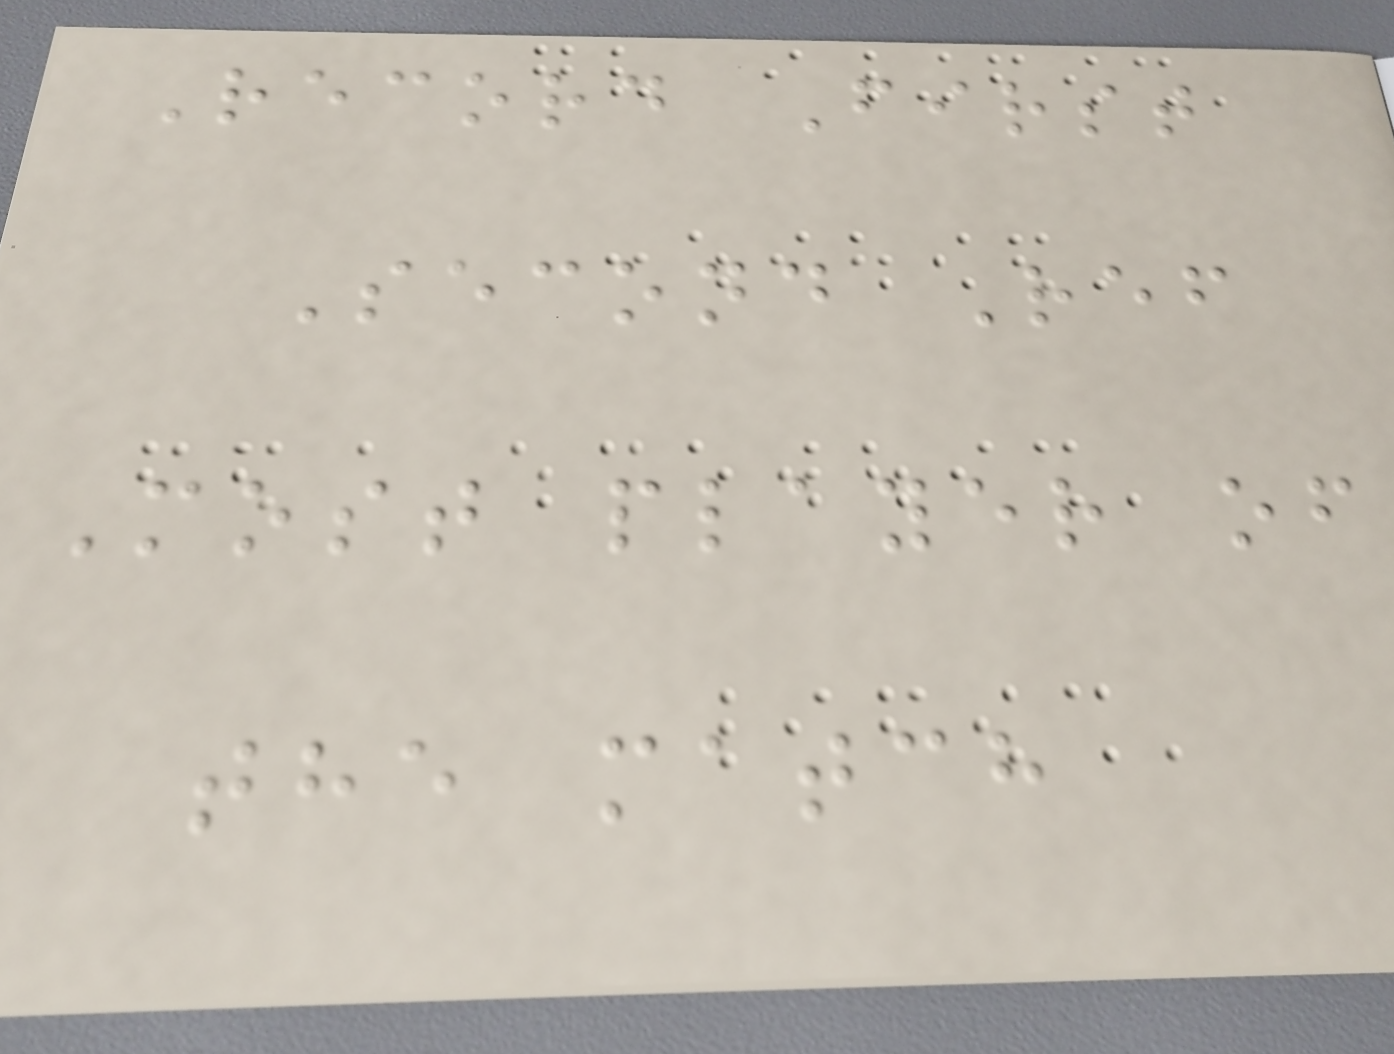Record First
Second Ref
Most player of
the match
